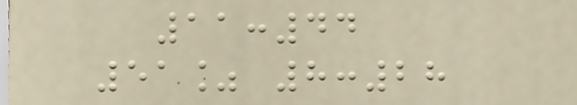11:44
51% 8:28
